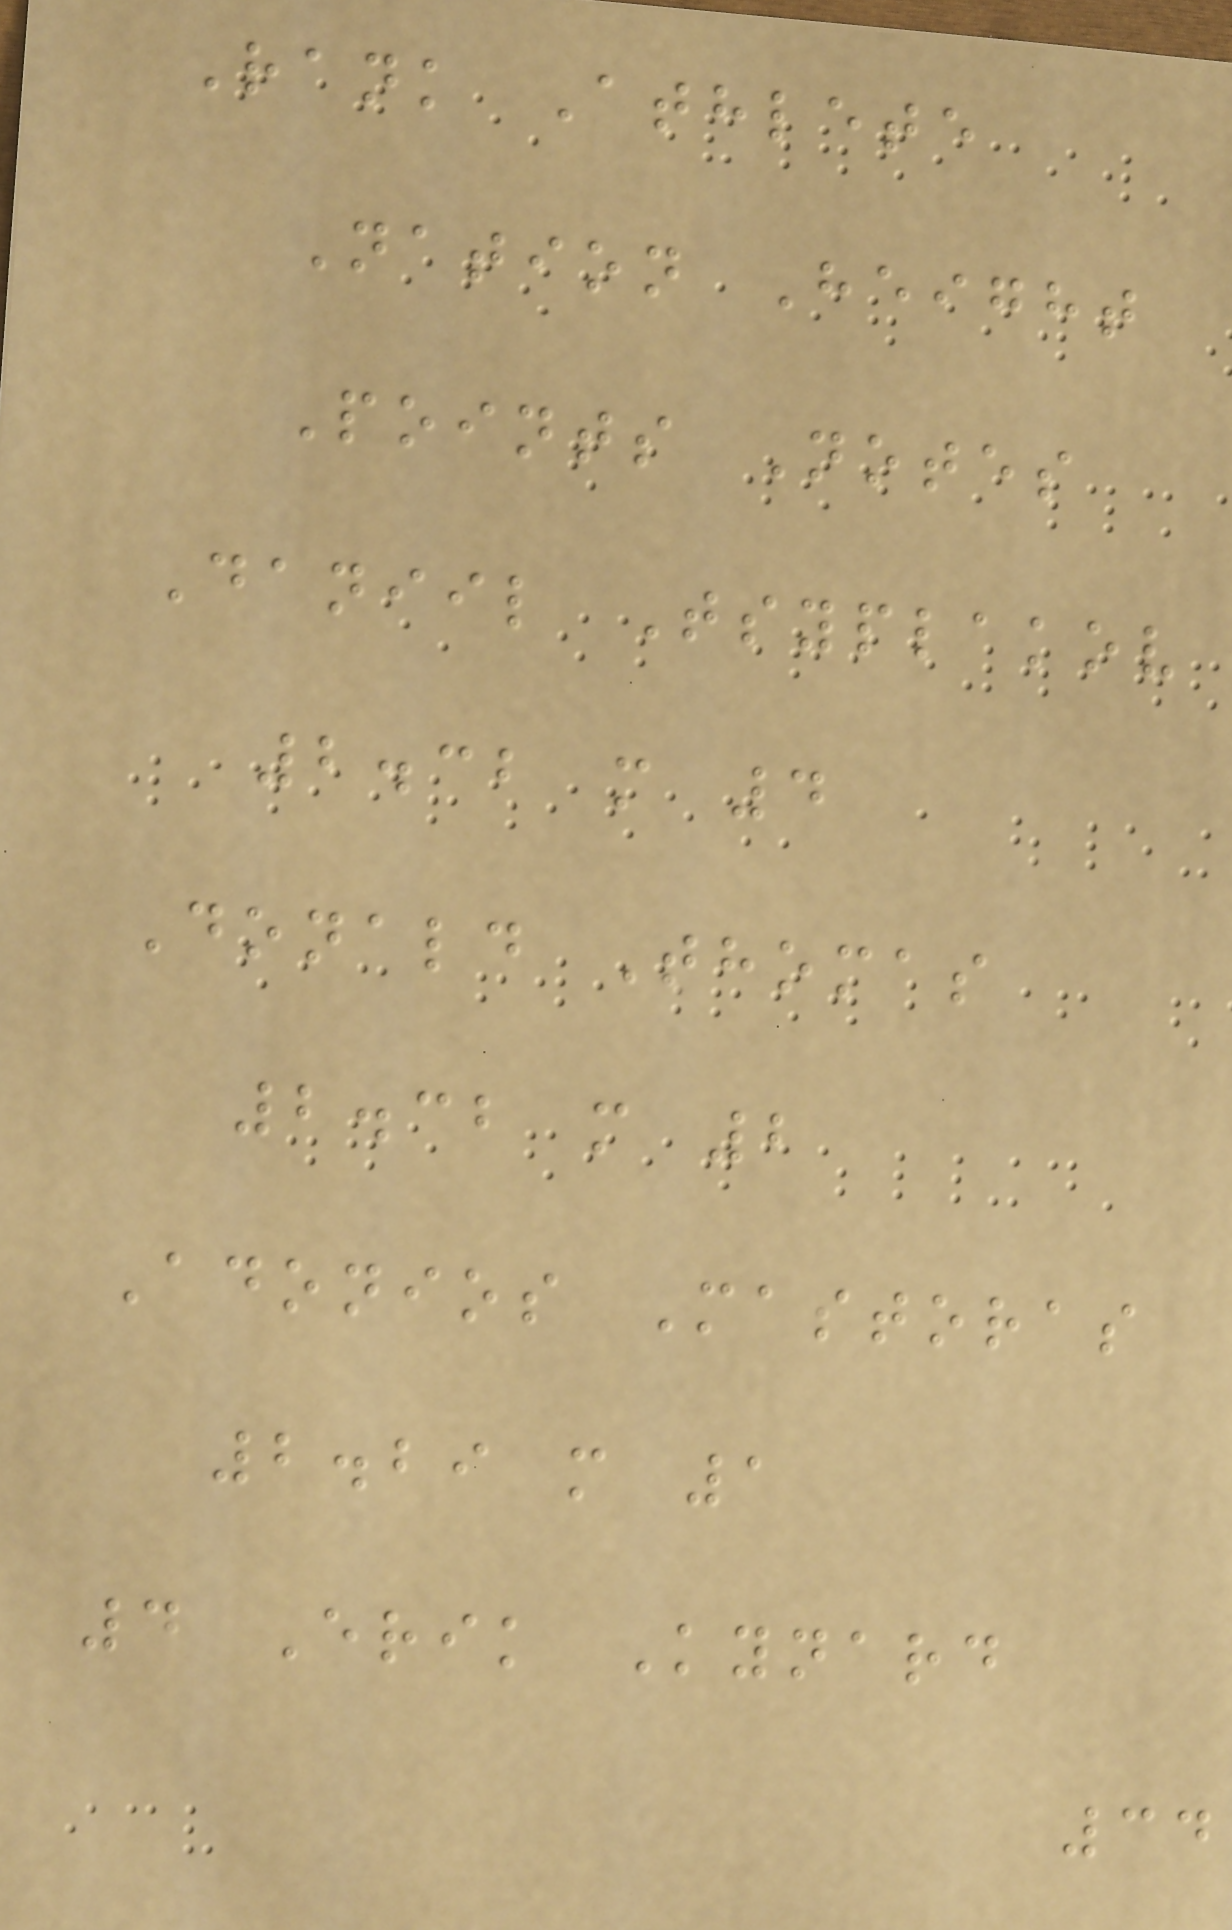Rank Athlete
Nation Height
Points Notes
Daniil Tsyplakov
2.32 m 4
Donald Thomas
2.32 m 2
Adonios Mastoras
2.29 m 1
4 Erik Kynard
34
